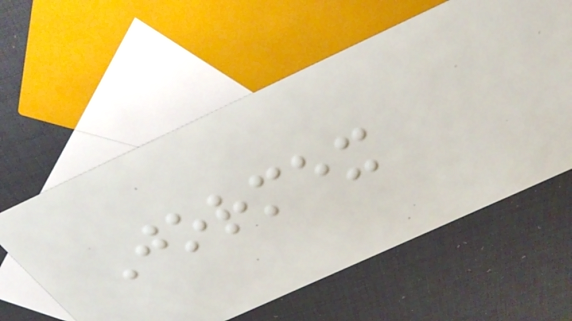Jormex
